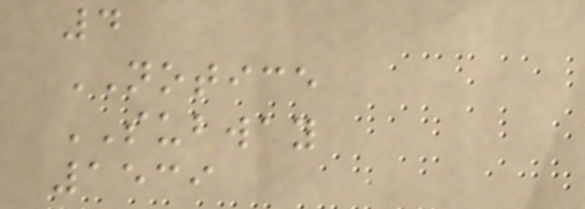4
NOTICE
SUBWAY
1539
